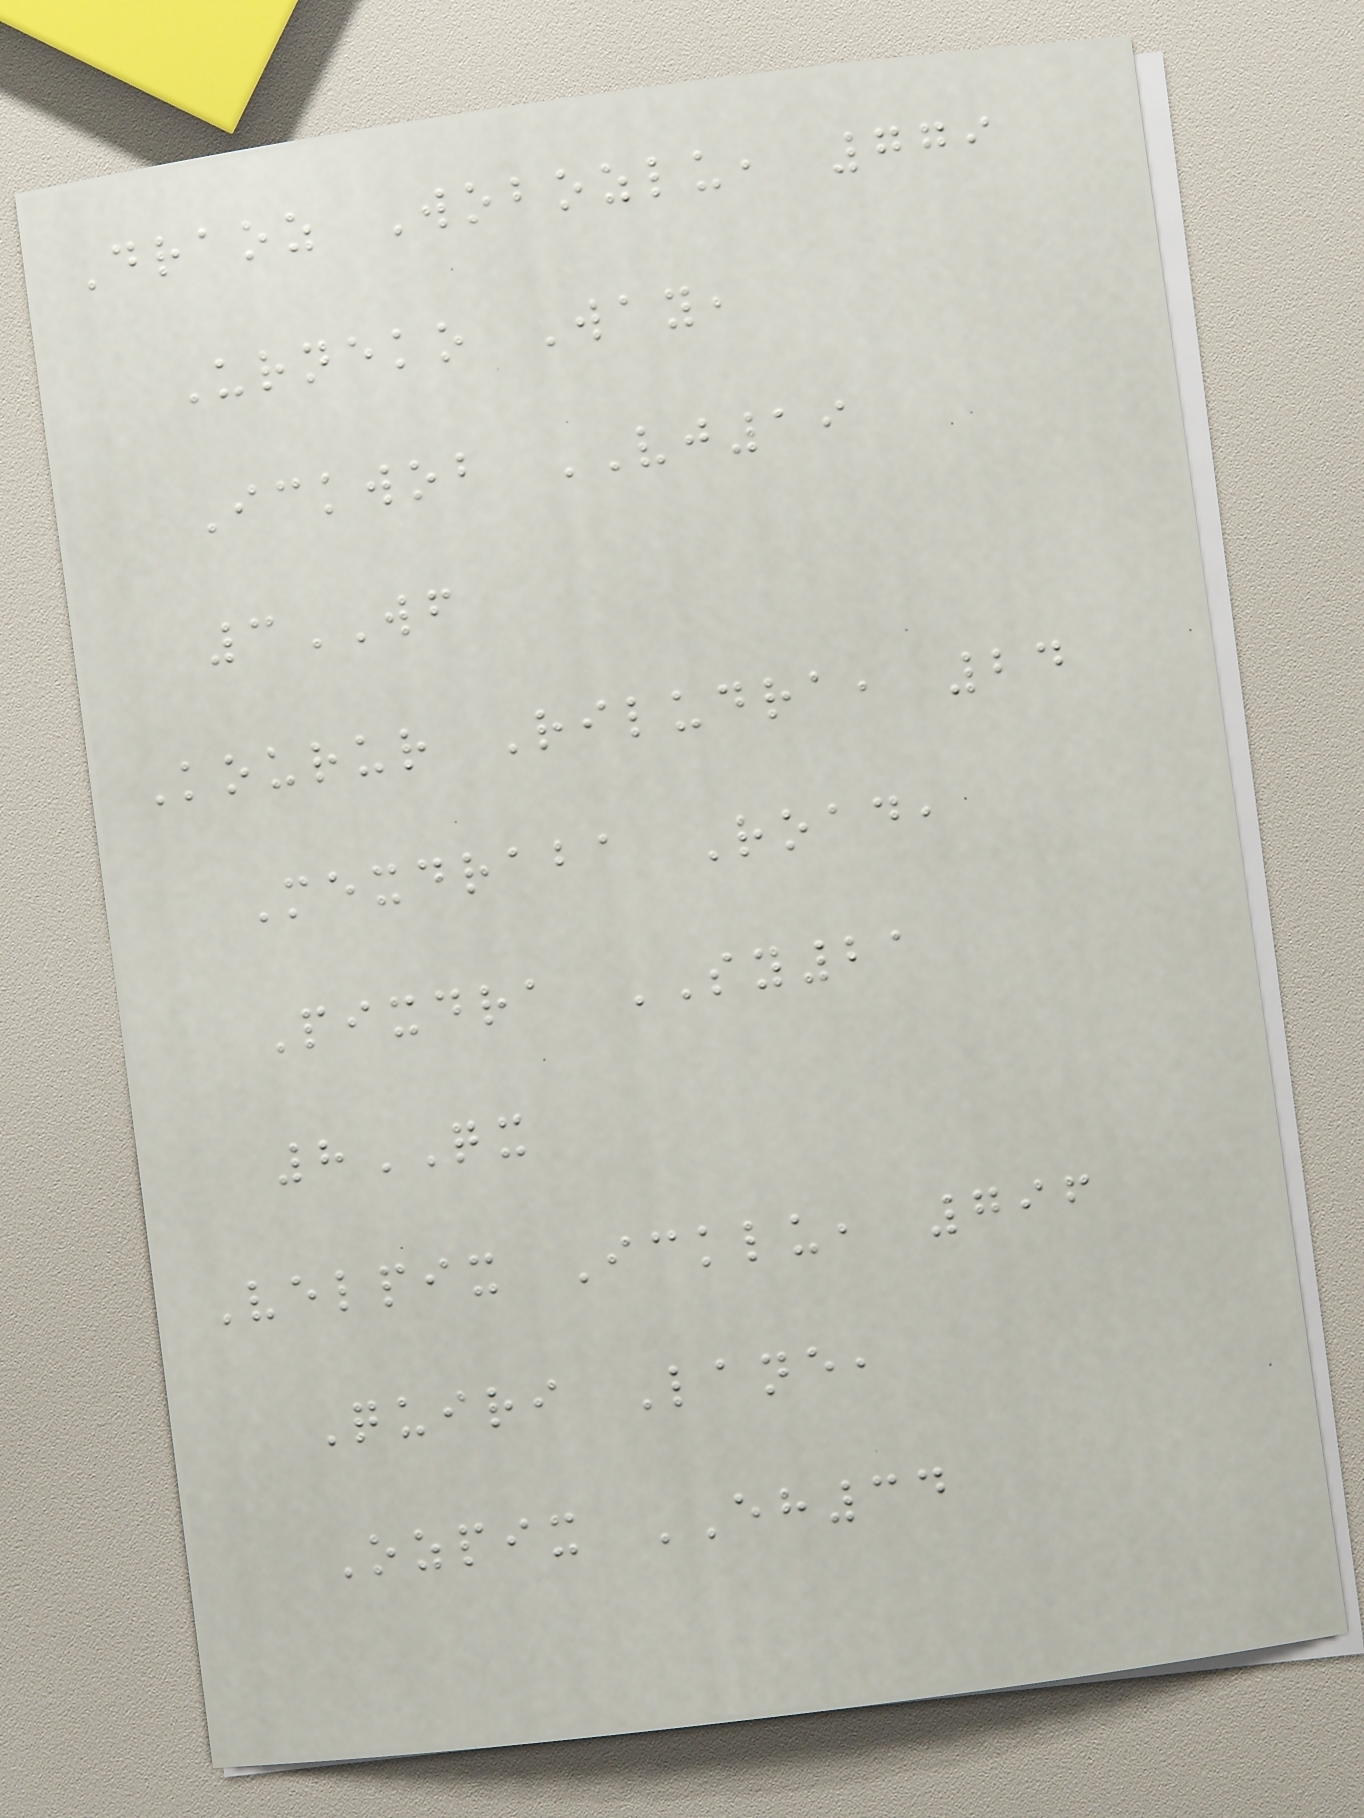Draoz Wobozlu, 779
Urneko Way,
Ickwob VJ19
3WF
Kourur Riludra, 24
Mexdraba Road,
Pixdra SY21
8QX
Velpix Icklu, 796
Quiri Lane,
Ozpix EH34
